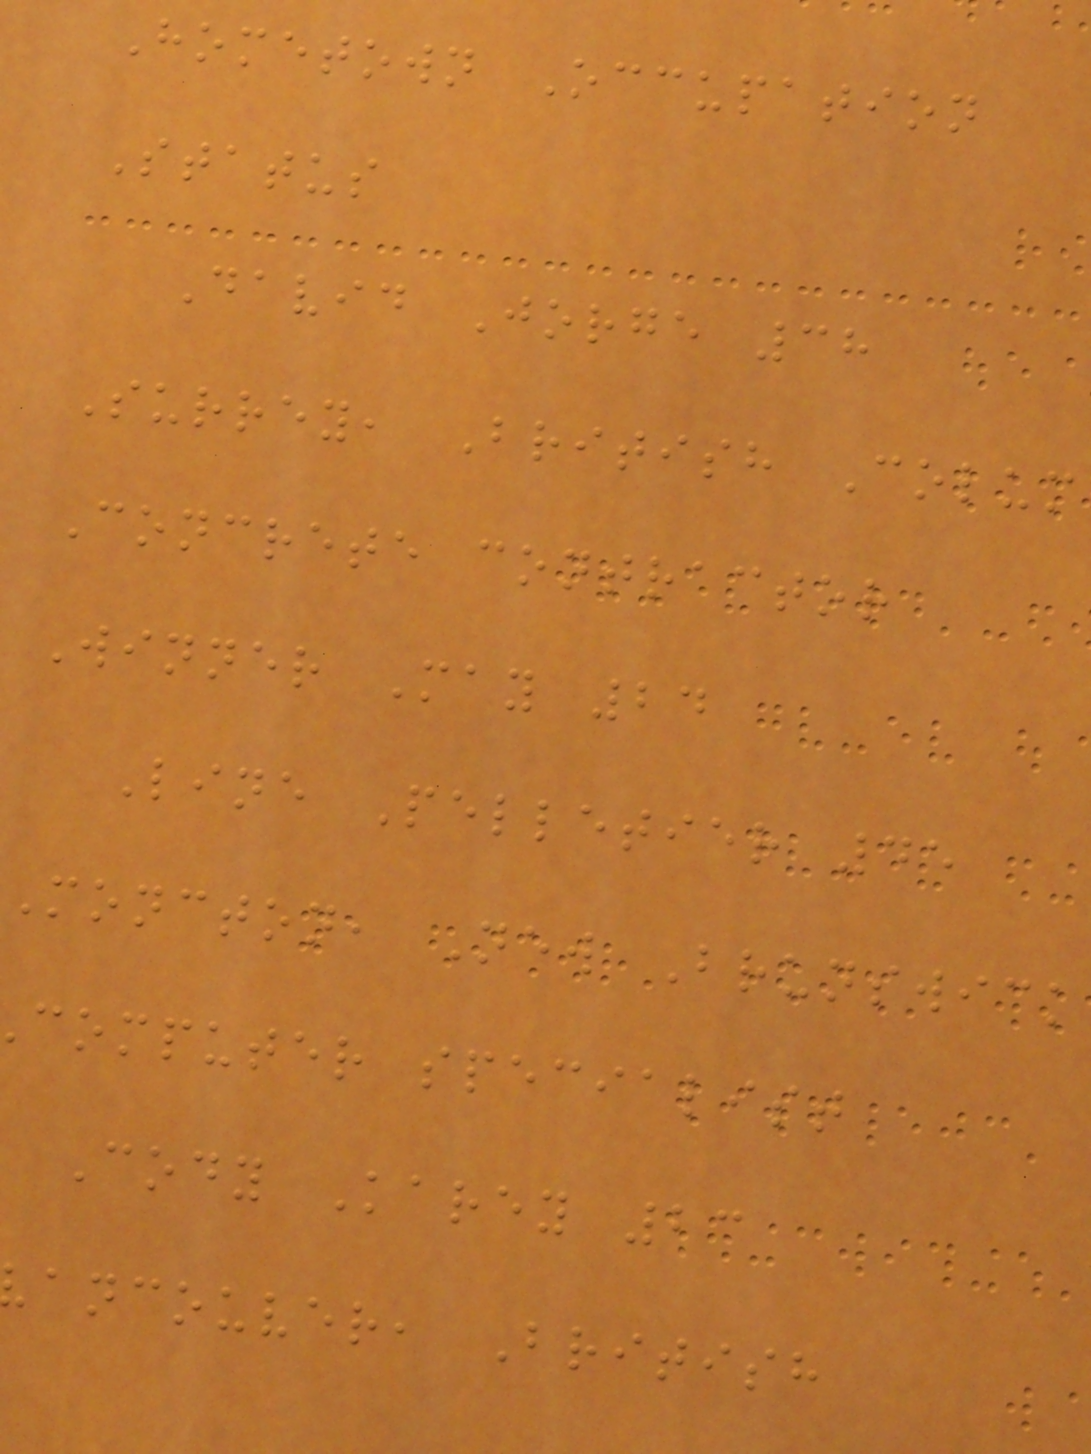Hometown Occupation
Status
David Jorge 38
Surrey, British Colum
Concrete contractor
Winner May 24
Line Pelletier 45
Moncton, New Brunswick
computer specialist
Cody Karey 23
ancouver, British
